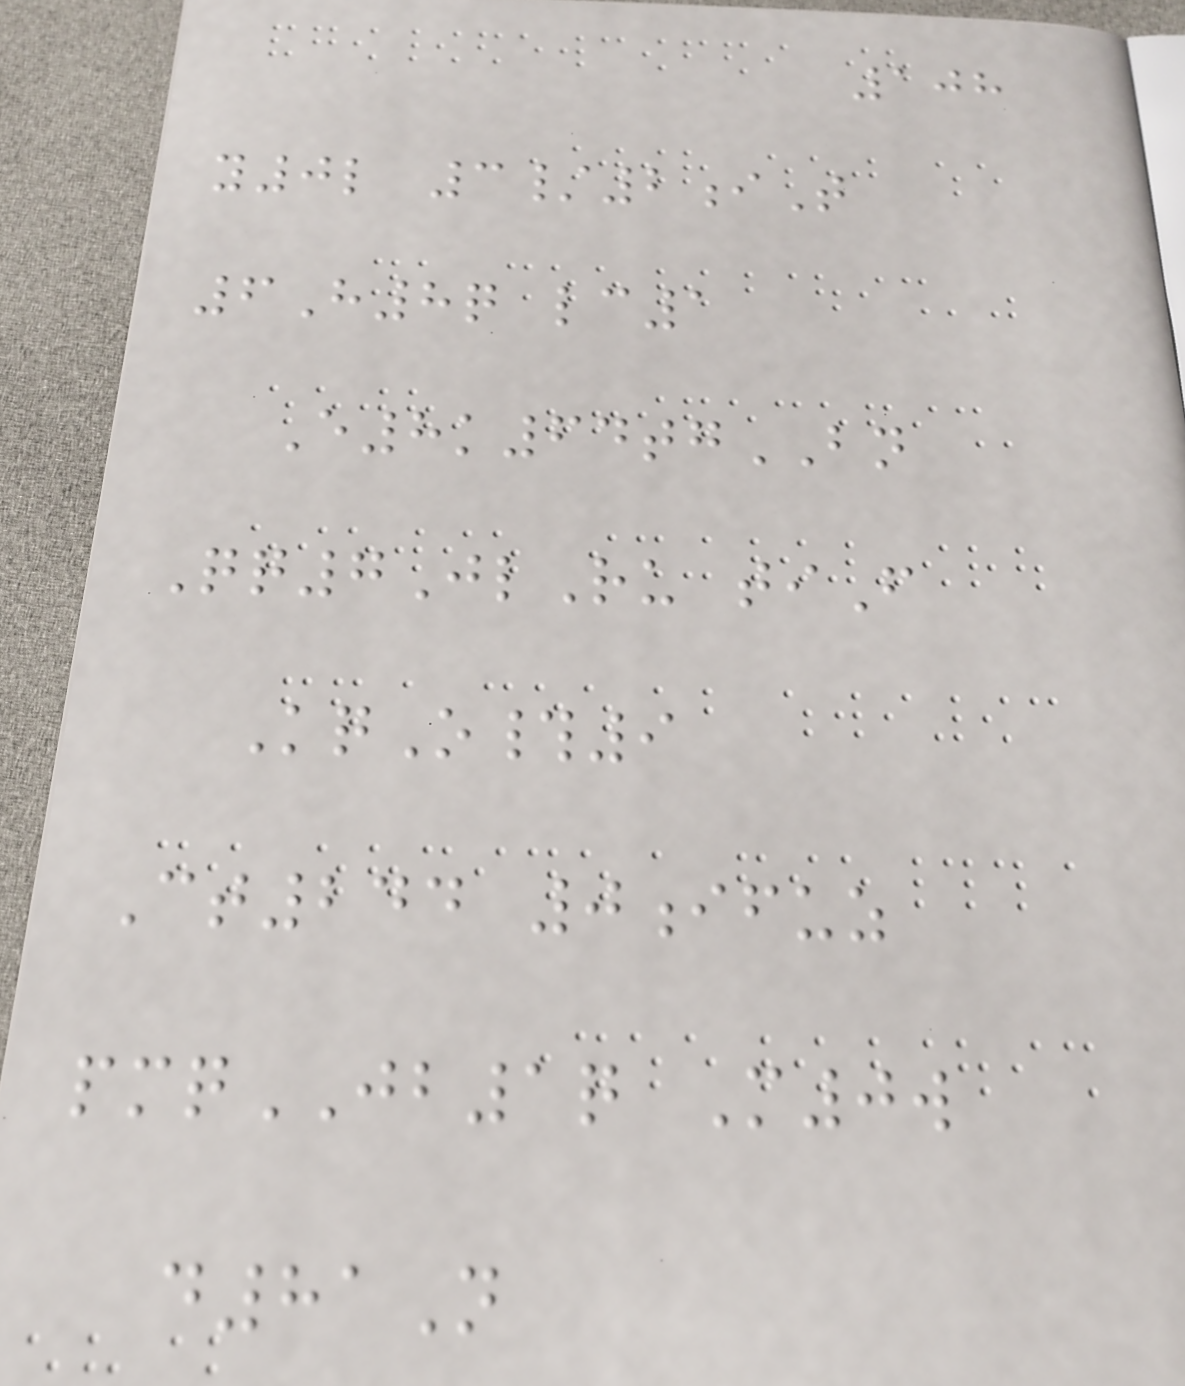108
y0l 3/2iT
6H8q lc1
E8k64tgBN
Qq7JlRu tiF
KqO#9
Ct244 0ifuz
pmqJB1q M0w
d81N
